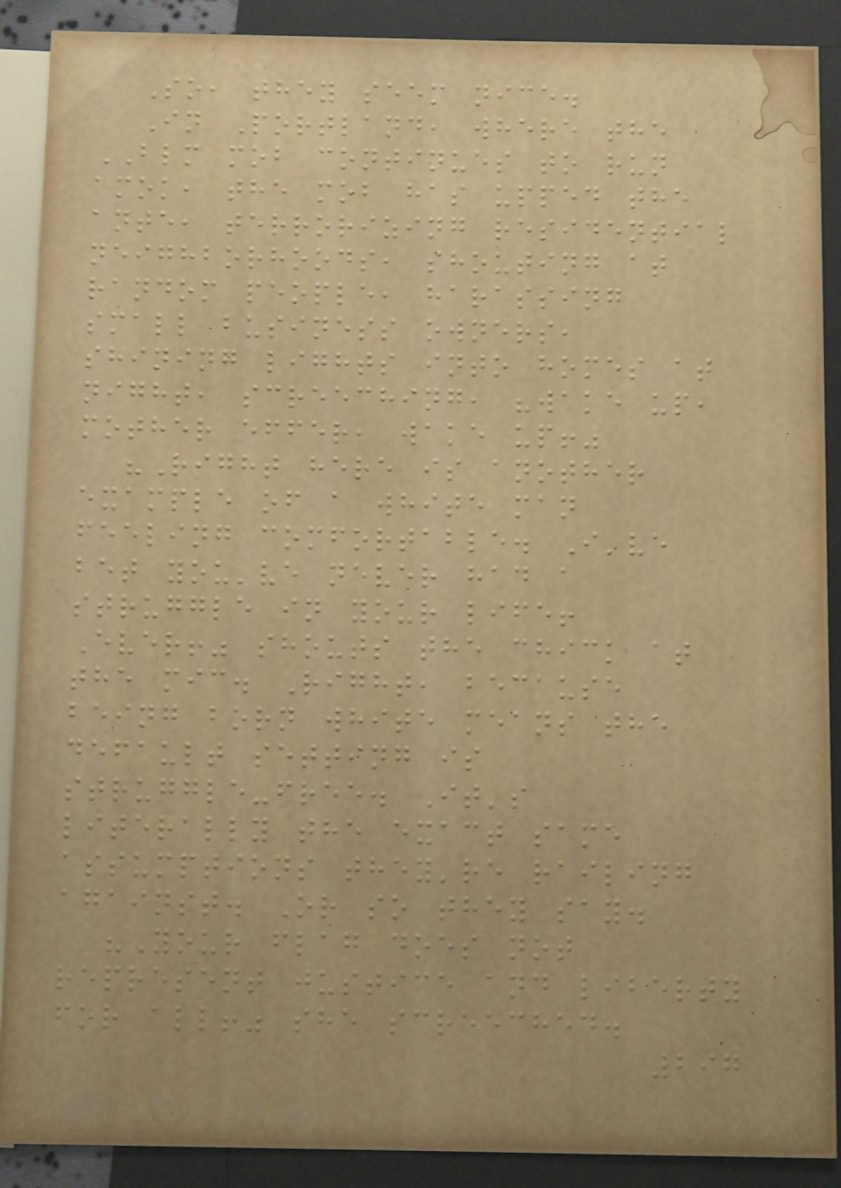So, they seem nice.
In Portland, where the
BLM mob continues to run
amok, the mob has upped the
ante, terrorizing residential
neighborhoods, shouting at
random people, harassing
small business owners,
shining lights into homes at
night, screeching, "wake up,
mother effer, wake up!"
"Right here is another
example of a white man
feeling comfortable. I've
bet you've never had a
struggle in your life!
Ever!" shouts the chick at
the mic. Right, because
being born white means the
default setting is
struggle-free. It's
literally the exact same
assumptions they're railing
against. Or so they say.
"Your flag does not
represent justice and liberty
for all!" she screeched.
297
